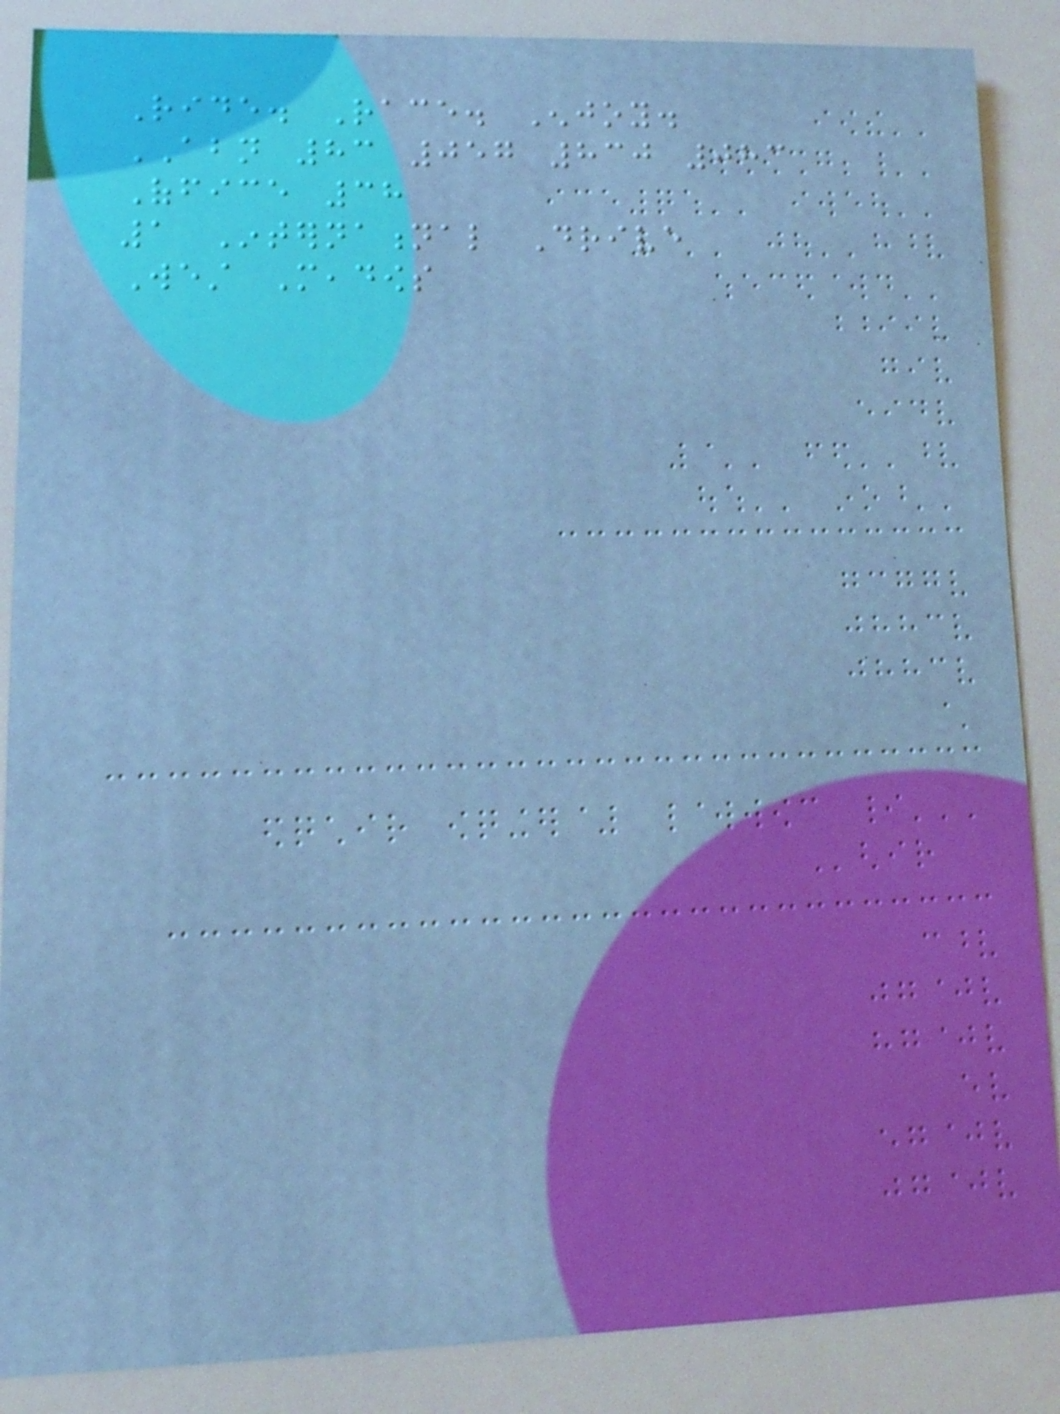Ride. Race. Enjoy.
ABN 83 057 830 083
Office 38
1 International Drive
West Meadows
